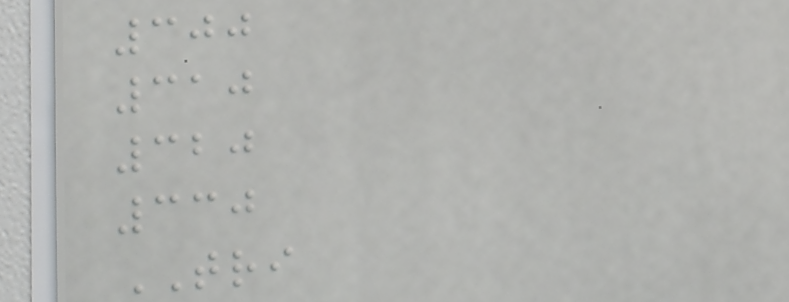300
310
320
330
TRI
